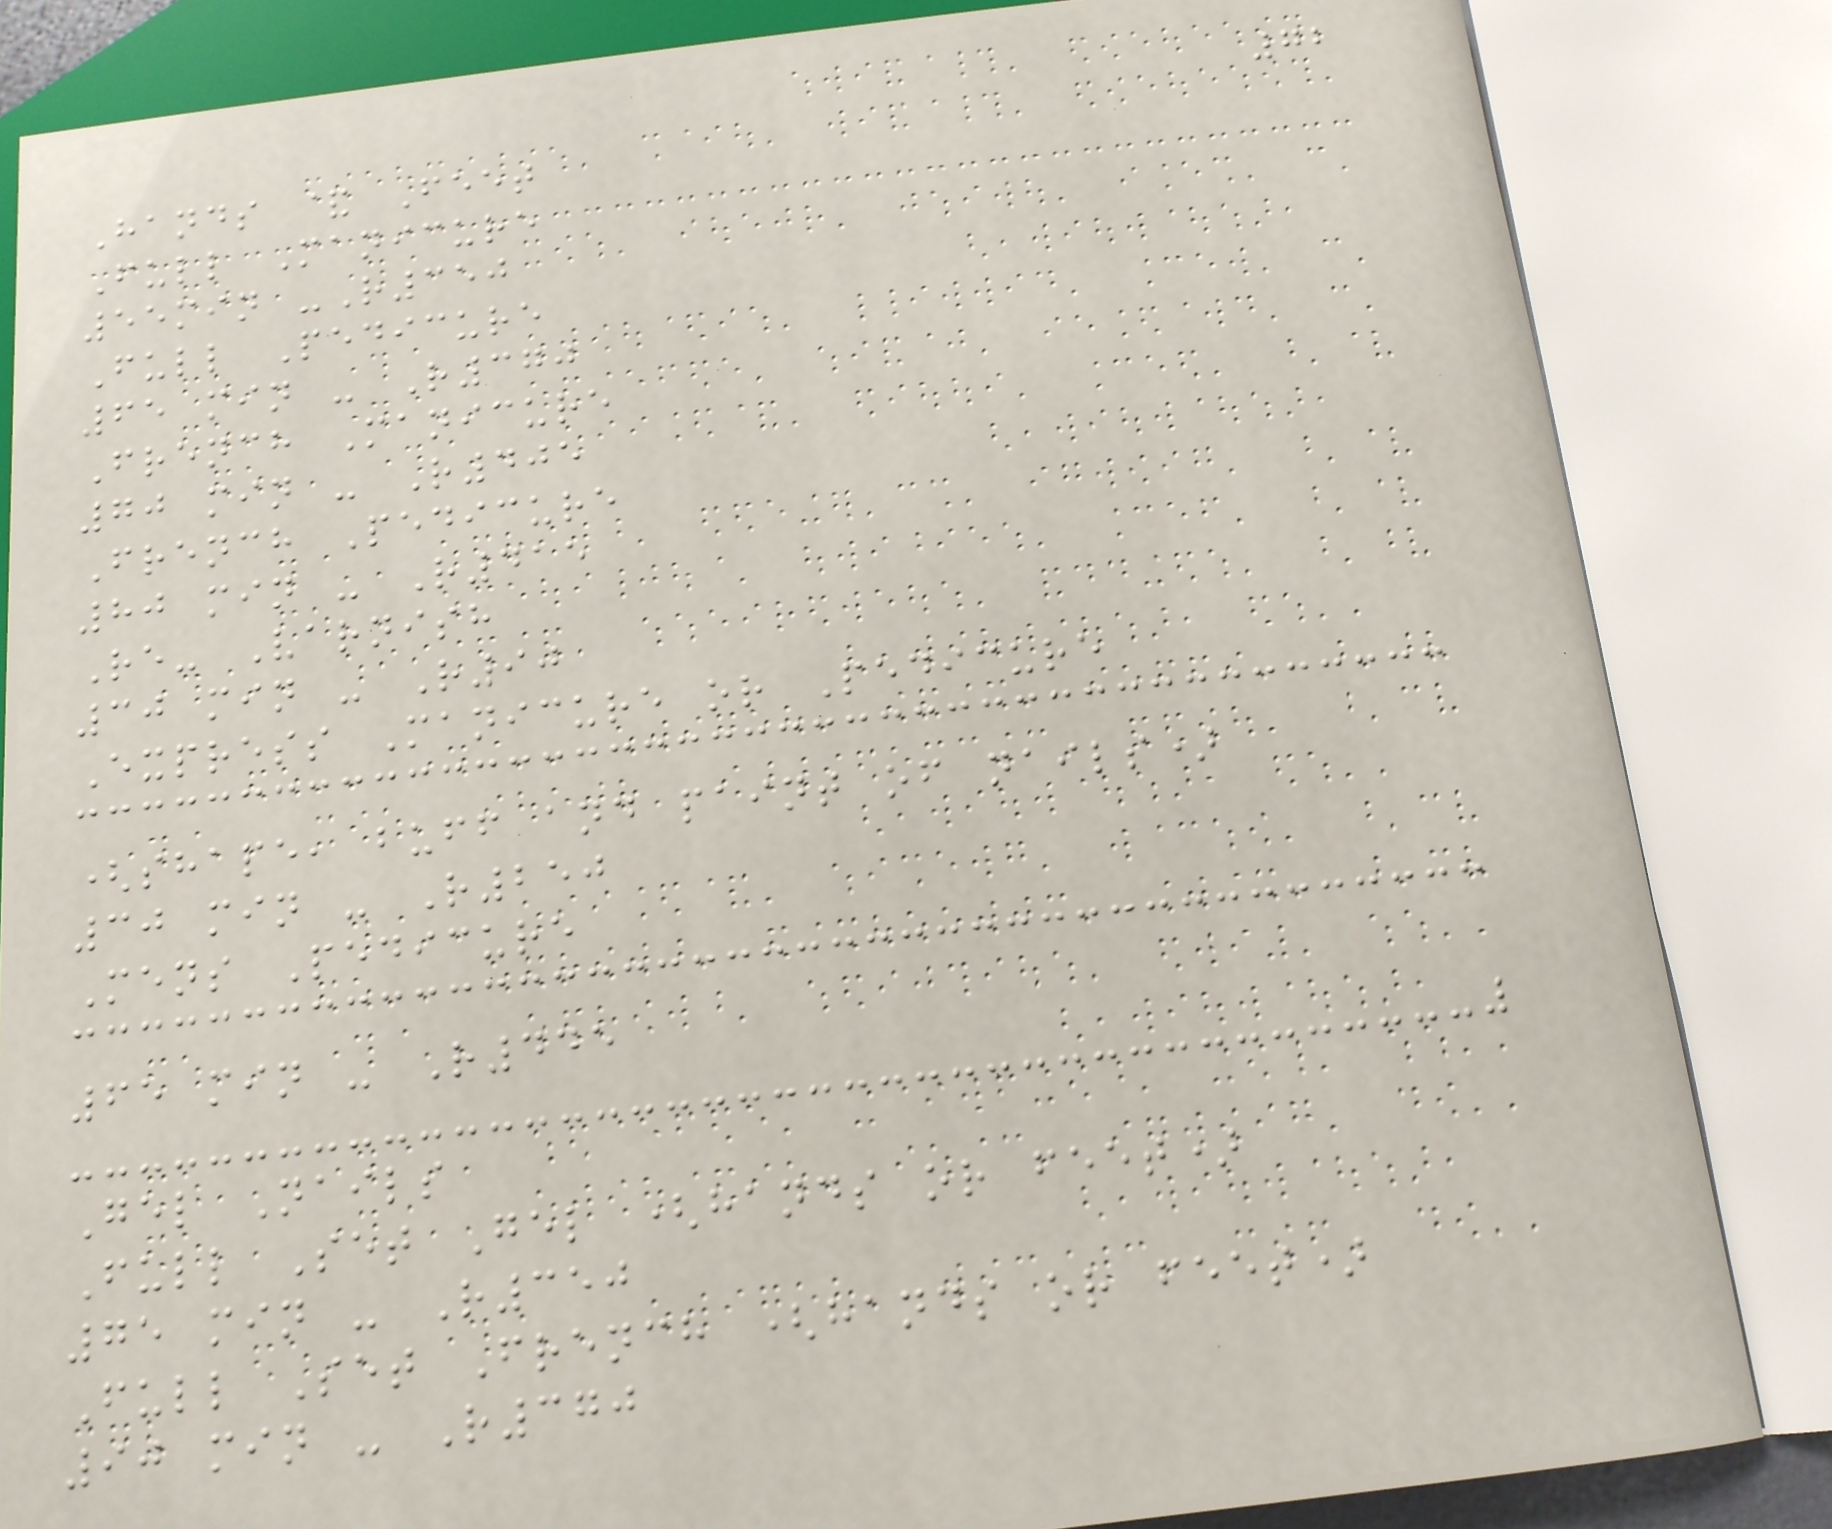72
Hands & Feet
Full Manicure
55min -R350
Full Pedicure
65 min - R370
French Manicure
70 min - R405
French Pedicure
80 min - R415
Re- Varnish
30 min - R90
Express Manicure or Pedicure
(shape, buff and paint of nails)
30 min - R250
Mens Pedicure
65 min - R445
Gel Nails
Full Set Gel (hands or feet)
75 min - R350
Full Set French (hands or feet)
90 min - R370
